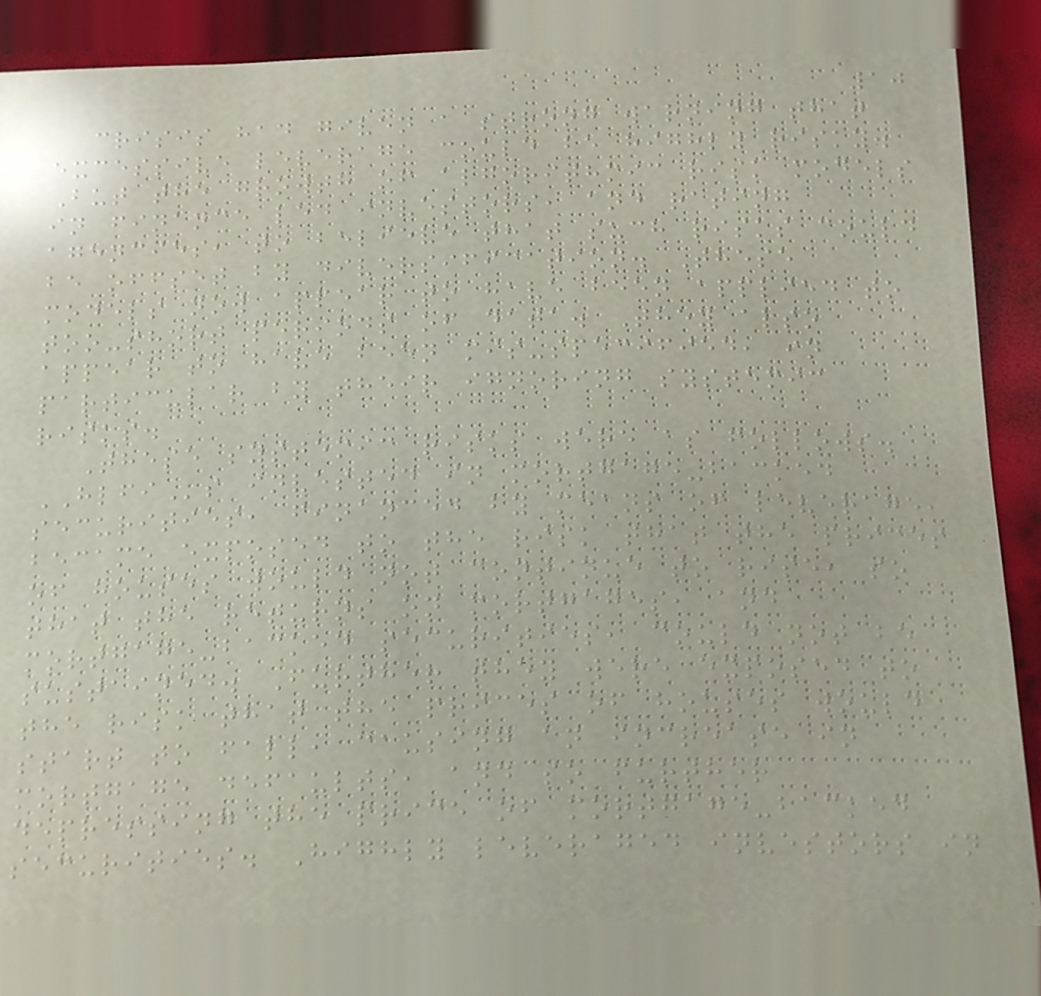10
crisis had given a strong warning that
excessive leverage could be highly risky.
But the growth of algorithmic risk models
in finance led investors, and rating
agencies, to believe that such risks could
be offset by diversification. These
models now appear to have been applied to
too-short periods of data. They also
appear to have been mis-specified, in
particular by their ignoring systemic
risks.
These systemic risks were as follows.
HLFIs invested in mortgage-backed
securities, financed by means of leverage,
became exposed to the risk that the prices
of houses would not continue to rise, so
that the returns on mortgages, and
mortgage-backed securities, could not be
sustained. Further they were exposed to
the risk that the prices of houses would
start to fall, causing an increase in
mortgage defaults, and so further
depressing the price of mortgage-backed
securities. Highly leveraged investors in
